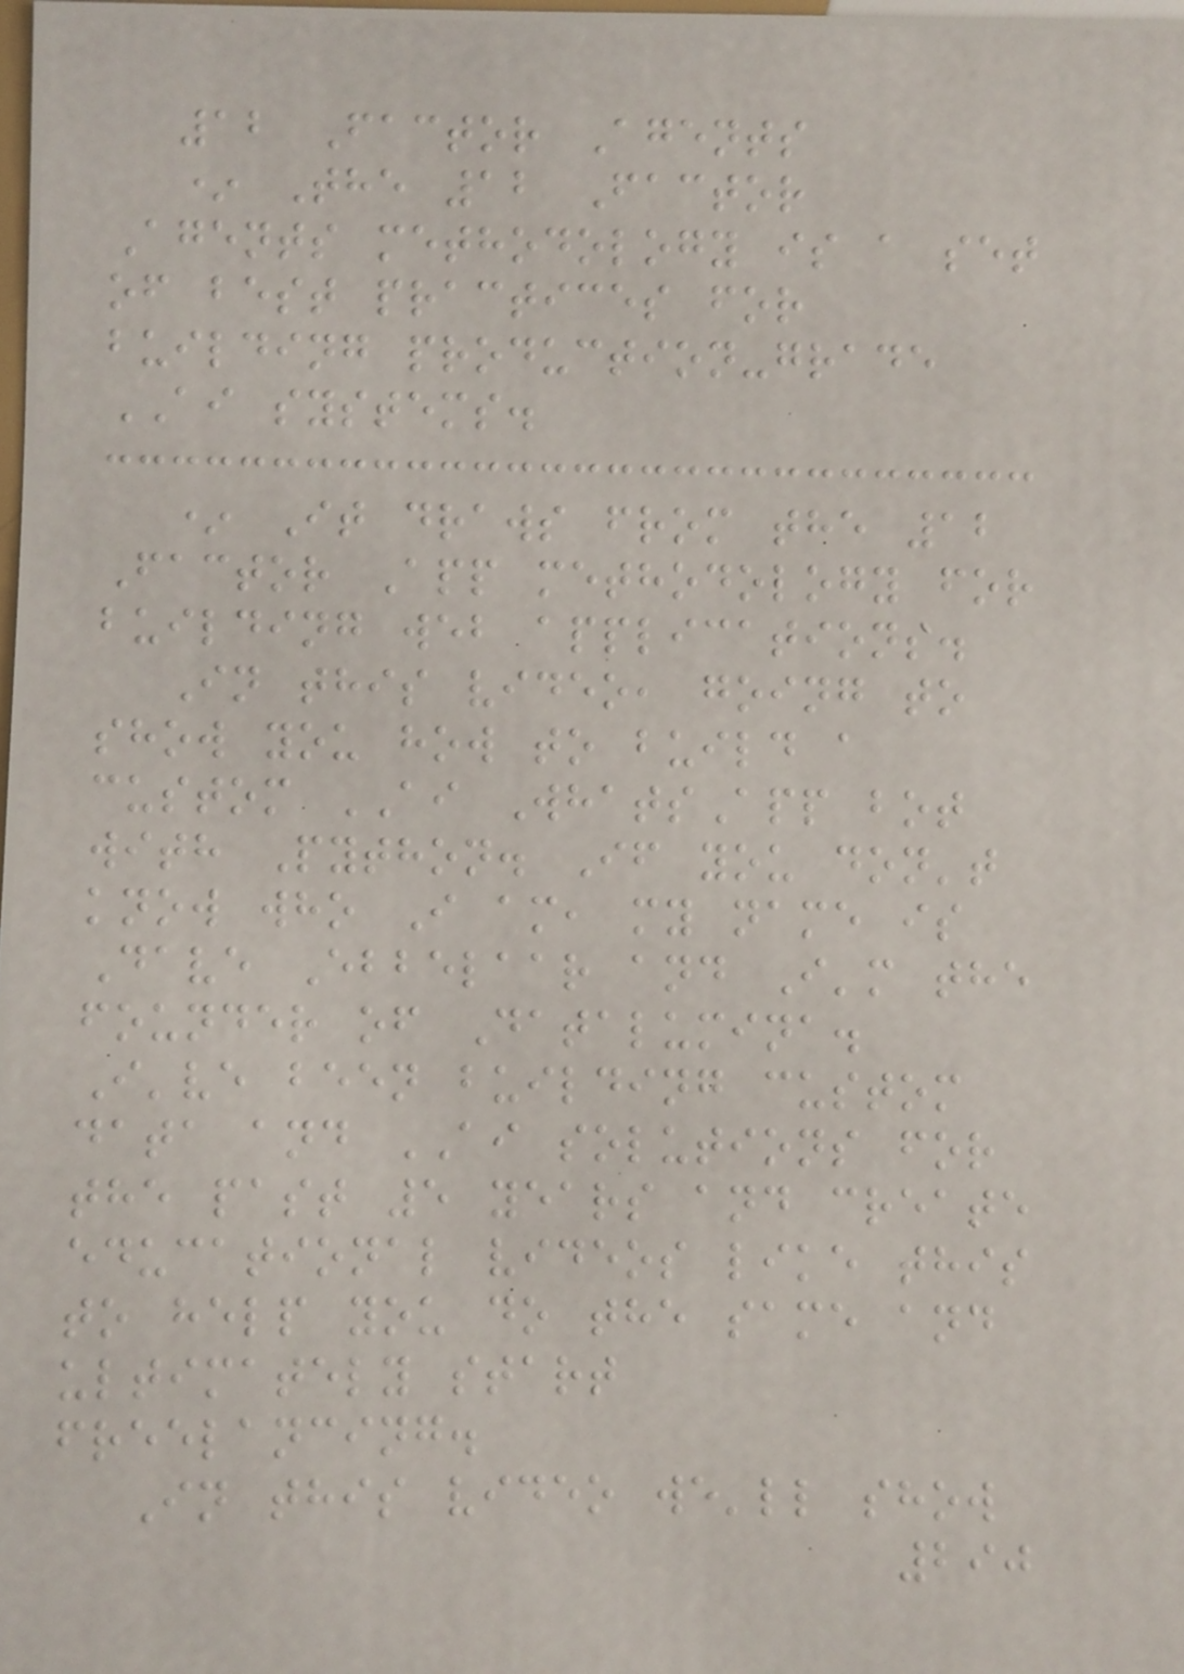12 Factor Agents
* The 12 Factor
Agents methodology is a set
of best practices for
building production-grade
AI systems.
* It draws from the 12
Factor App methodology for
building web applications.
In this video, going to
show you how to build a
custom AI WhatsApp bot
with Python. If you don't
know who I am, my name is
Dave Ebbelaar and I'm the
founder of Datalumina.
I've been building custom
data and AI solutions for
the past 5 years and create
educational videos like this
to help you do the same and
ultimately start
freelancing.
In this video we'll show
290
